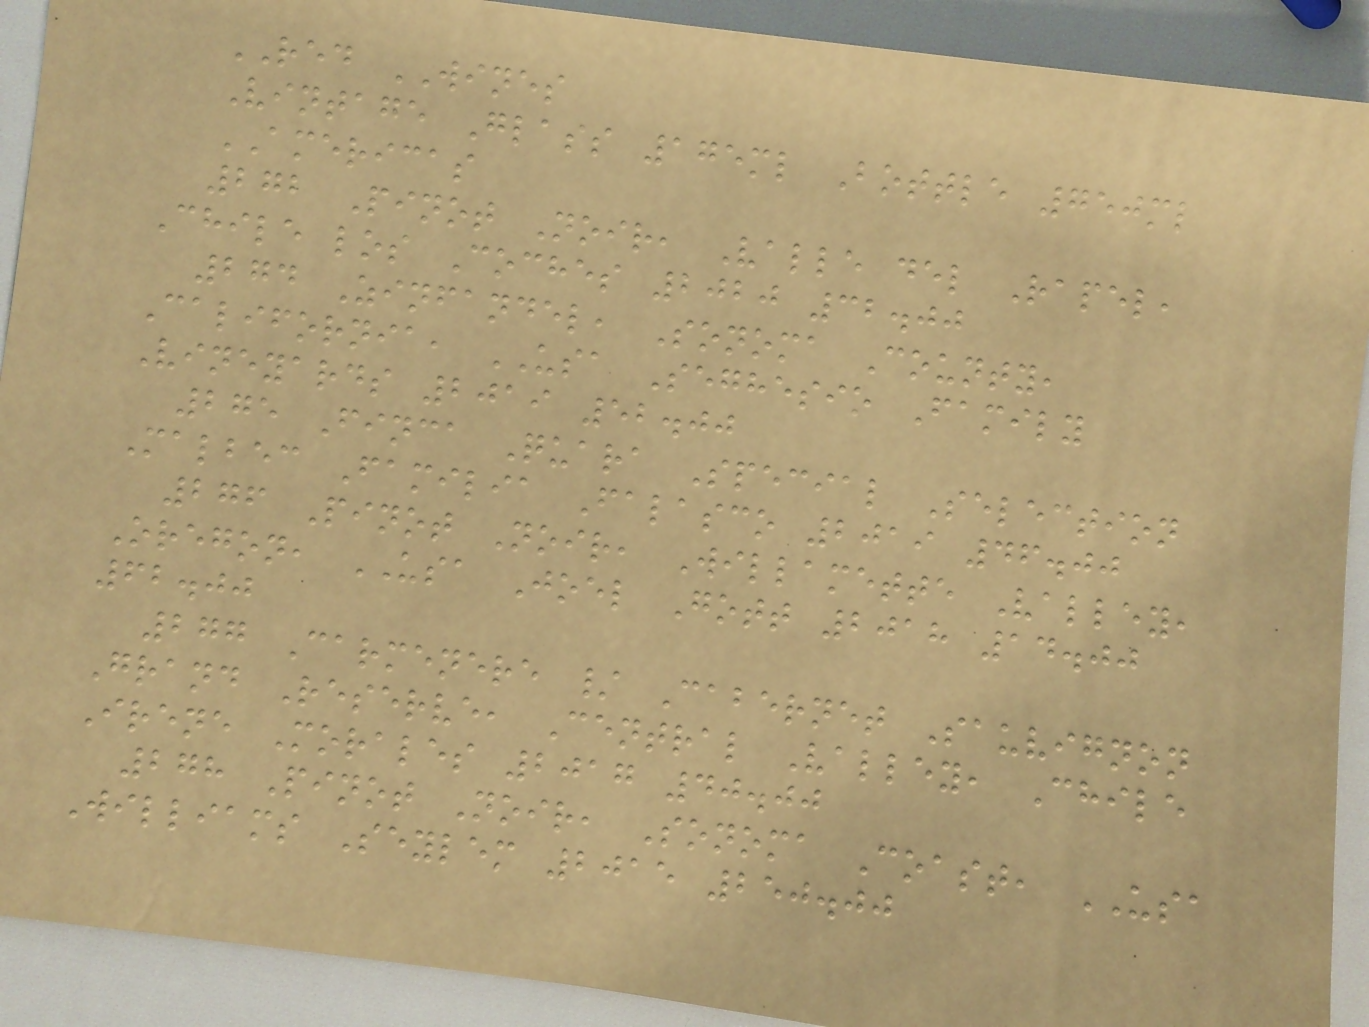RED WINES
Vintage Glass 175ml Bottle 750ml
AMERICAS
272 Pinot Noir, Valle del Rapel,
Chile los Coches 2020 32.00
274 Zinfandel, Sonoma County,
California, USA Seghesio Family
Vineyards 2019 52.00
275 Finca Quara Special Selection
Malbec Familia Falasco 2019 46.00
276 Pinot Noir, Willamette Valley,
Oregon, USA Joel Gott 2018 14.00
62.00
277 Carmenere / Cabernet Sauvignon
Grand Reserve, Central Valley, Chile
Irene Morales 2017 40.00
278 Pinot Noir, Sonoma Coast, USA
Williams Seylem 2015 250.00
